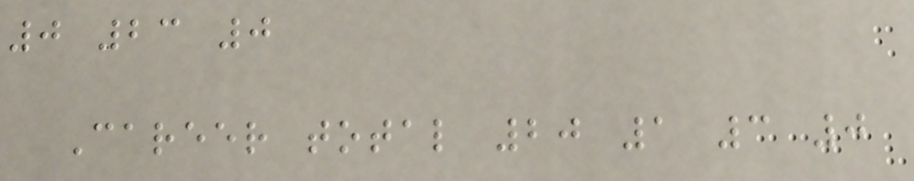0 23 0
Career total 20 1 3 0
